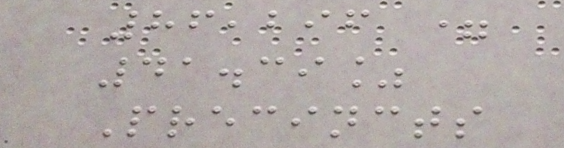86,296 =
41.39%
Precincts
